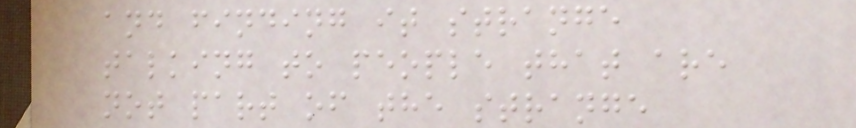and finding it strange
talking to people that are
not part of the strange
